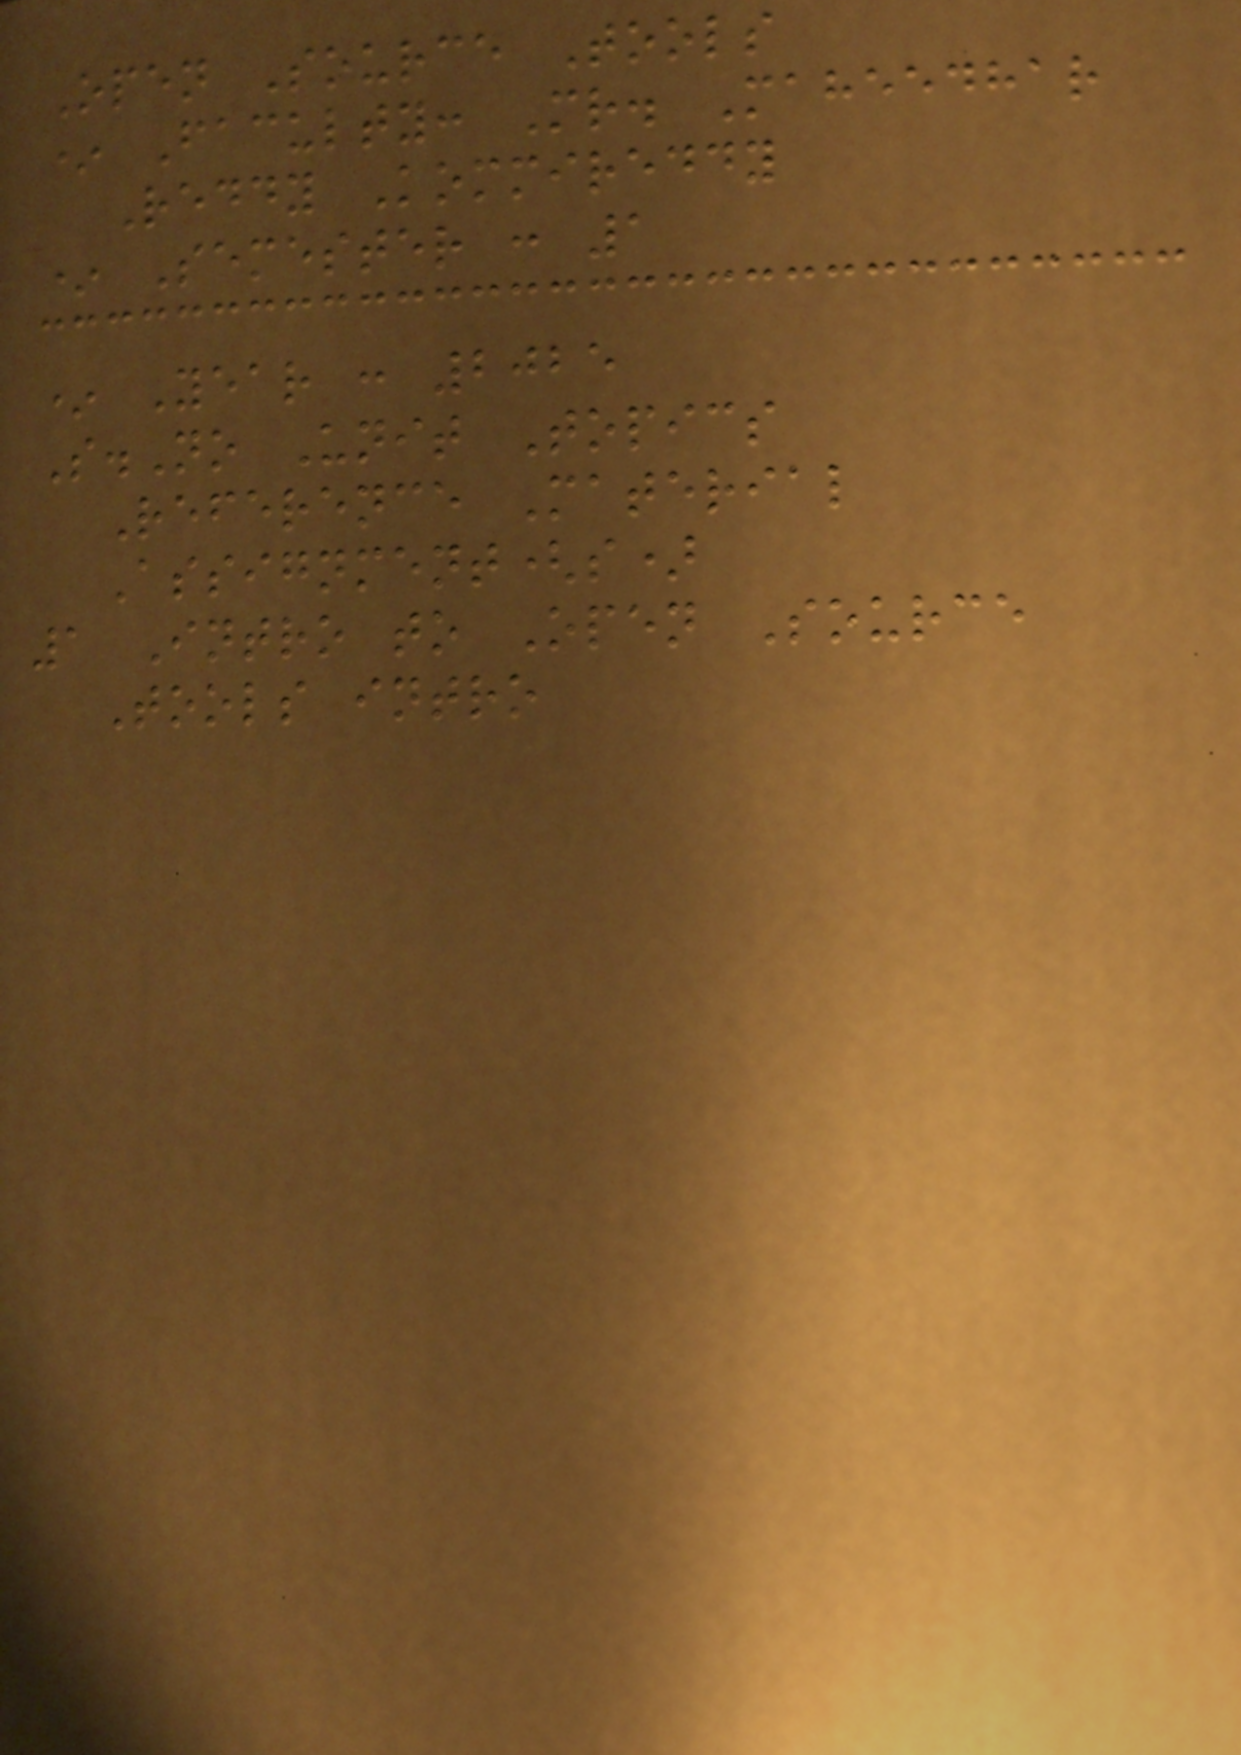Open Source Tools
* Faculty: Mr. Maheedhar
Reddy Kommireddy
* Semester : 1
* Year : 2025
S.No Unit Topics
Reference Material
Assignment(s)
1 Intro to Open Source
Tools intro
